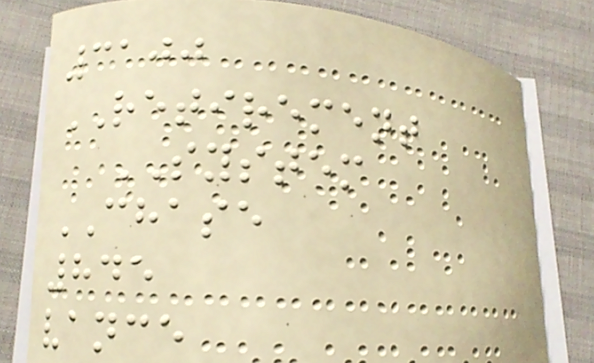3100
RETIREMENT
SYSTEM
CHASE
845
vance
